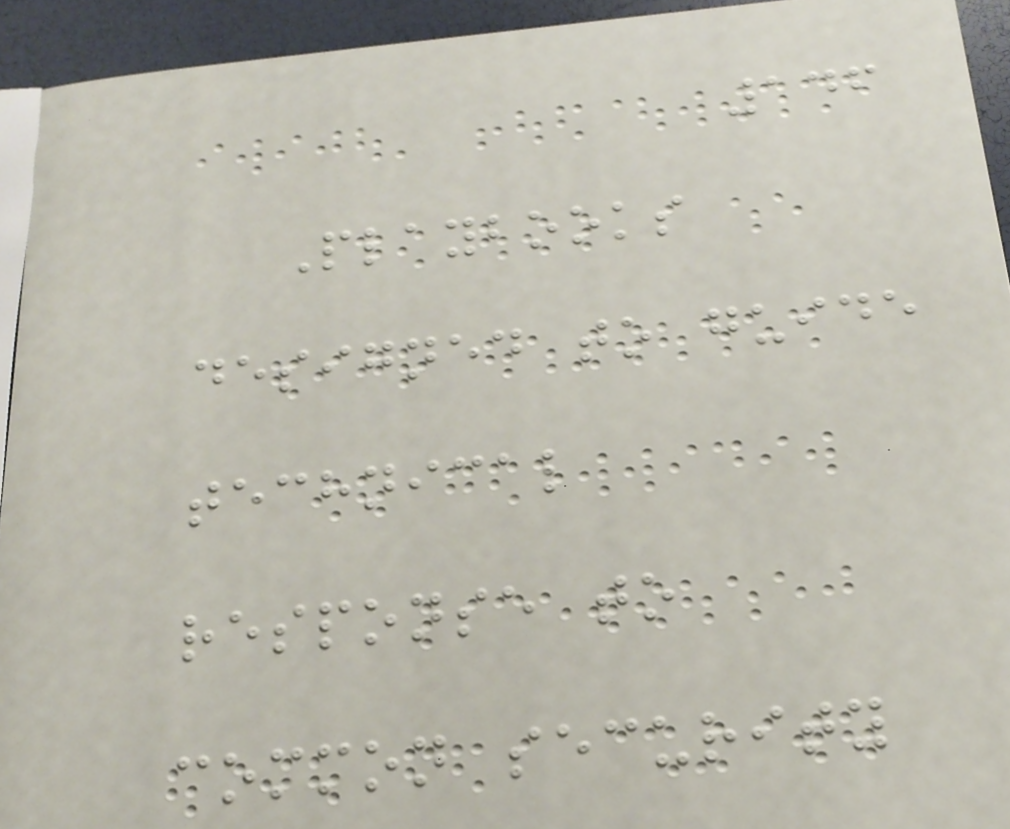146
Playbooks
designed to guide
technical
response to
common security
